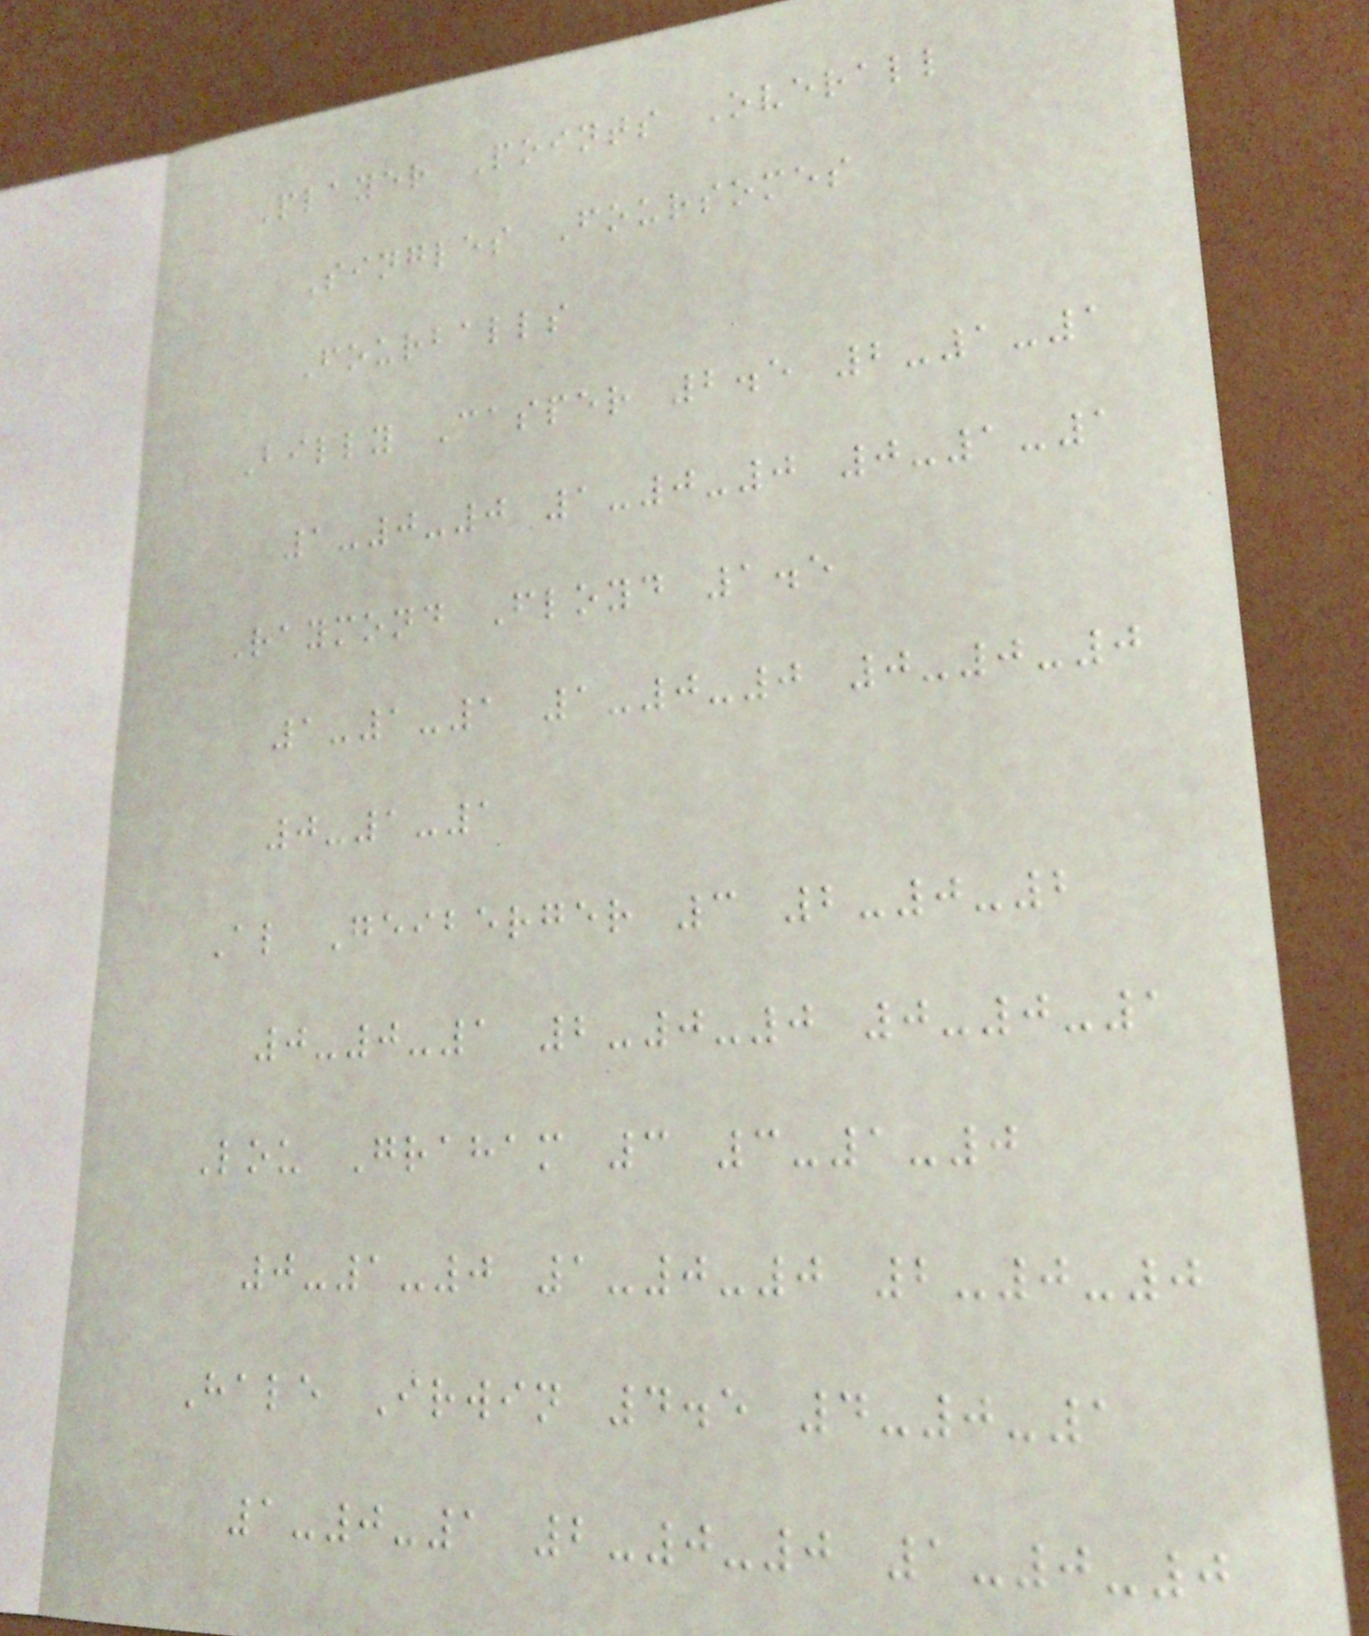Player Points Overall
Singles Foursomes
Fourballs
Billy Casper 2.5 2-1-1
1-0-0 1-0-0 0-1-1
Raymond Floyd 1.5
1-1-1 1-0-0 0-0-0
0-1-1
Al Geiberger 3 2-0-2
0-0-1 2-0-0 0-0-1
Lou Graham 3 3-1-0
0-1-0 1-0-0 2-0-0
Hale Irwin 4.5 4-0-1
1-0-1 2-0-0 1-0-0
